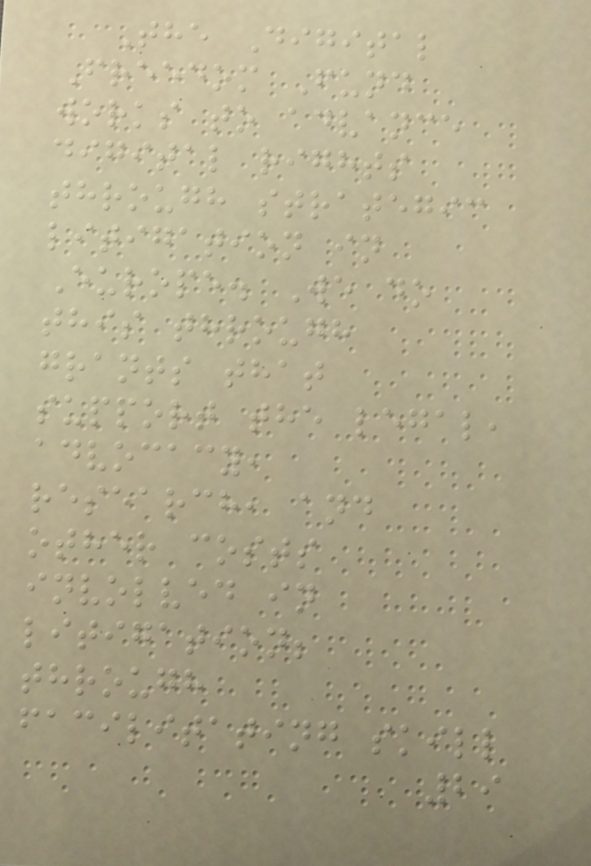The Digital
Freedom Fund
works to advance
digital rights
through strategic
litigation in
Europe. We do
this through
grants that
support the legal,
advocacy,
research, and
other costs
involved in
litigation;
through
facilitating skill
29
